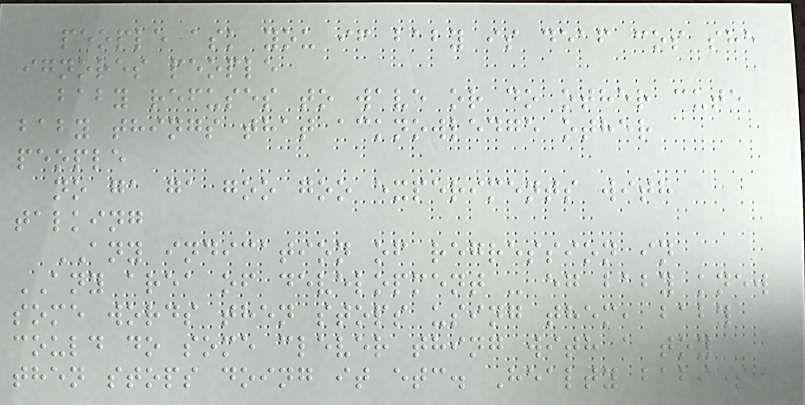people ask you if baby is deaf cos she
ignores people
baby refuses to wave or do other cute
baby things that acknowledge other
people
no ga ga goo goo experiments with
talking
ANY indication of regression in
ANY area of development - eg baby knew
some words then stops using them, baby
could do some clever thing with a toy
then stops doing it etc. Healty babies
